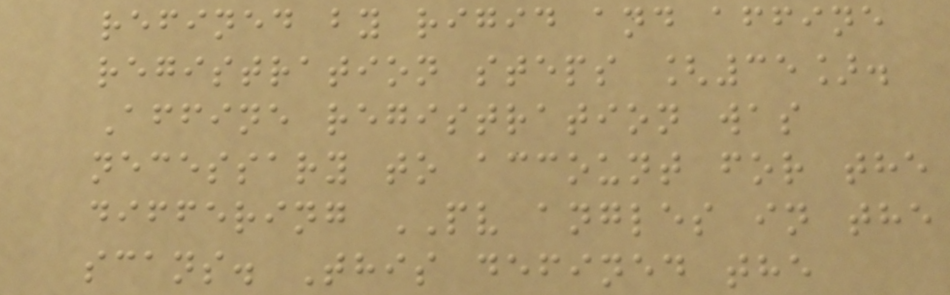refined by rigid and affine
registration steps [35].
Affine registration was
necessary to account for the
differing PV angles in the
scans. This defined the
